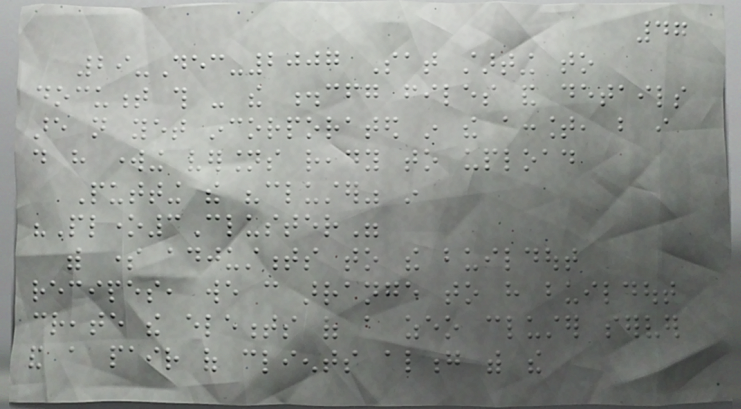47
29-Dec-2007 Sat starting to
document this - the .cfg files and details
are not yet incorporated in the account, but i
do have working versions ready to upload
Putting the "cluster" in
"Plone3Cluster"
with some adjustments to the buildout
recipes, we can arrange to have buildout
create the elements of a zeo cluster server
and a pair of clients along with the
